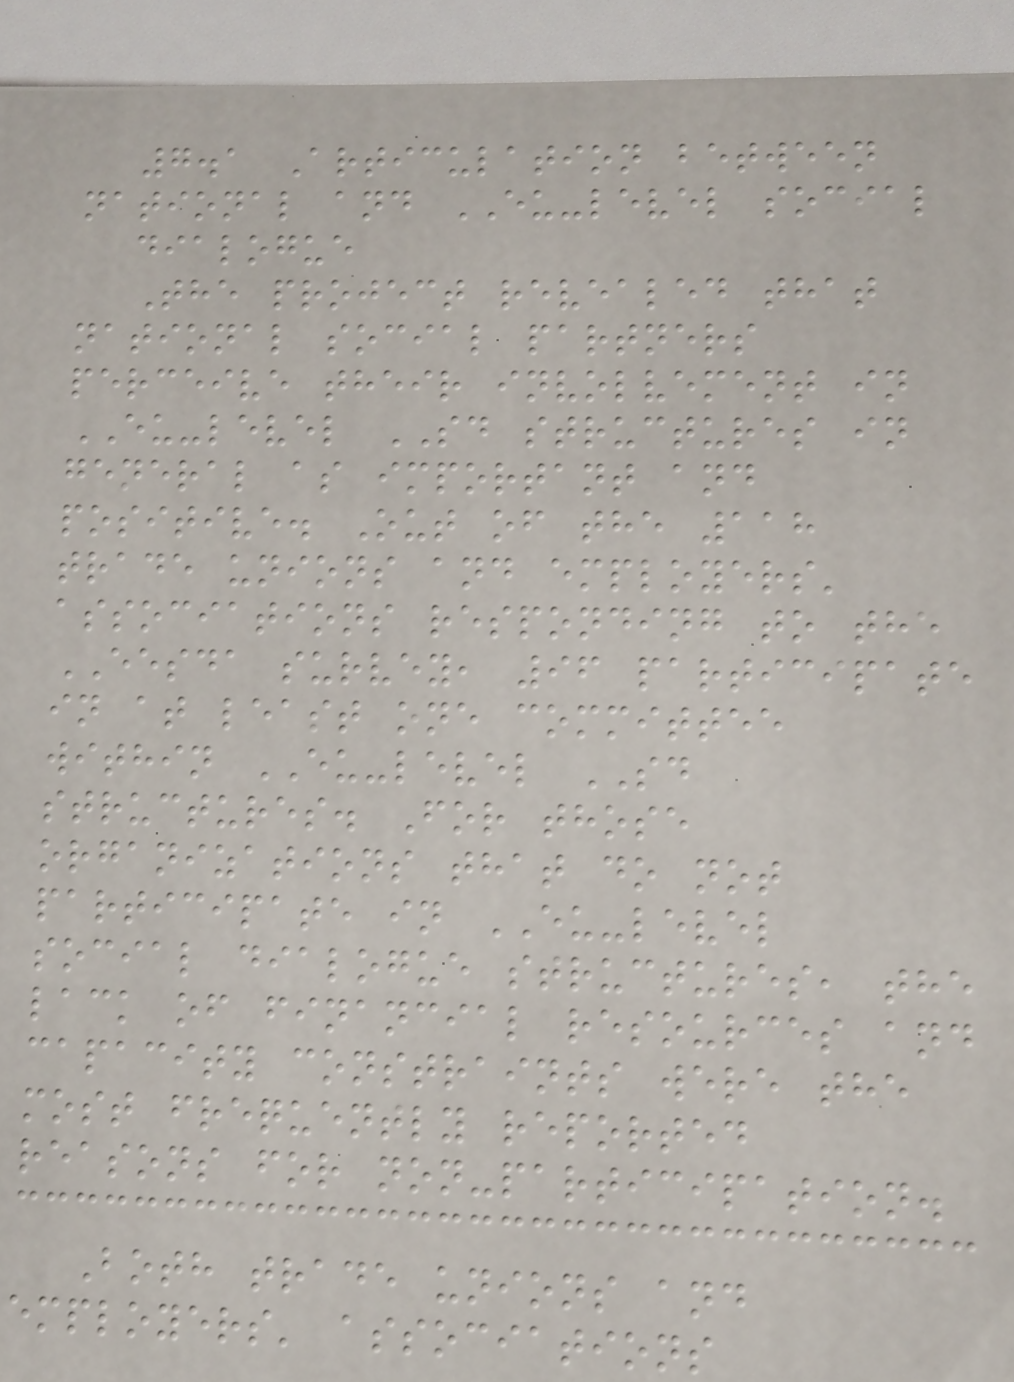7.1 Articulation between
national and EU-level social
dialogue
The project revealed that
national social partners
perceive their involvement in
EU-level SD structures in
general as important and
positive. Out of the 118
trade unions and employers'
associations responding to the
EESDA survey, 96 participate
in at least one committee
within EU-level SD
structures. For those
organizations that do not
participate in EU-level
social dialogue structures, the
lack of financial resources and
capacity constraints were the
most frequently reported
reasons for non-participation.
Both trade unions and
employers' associations
